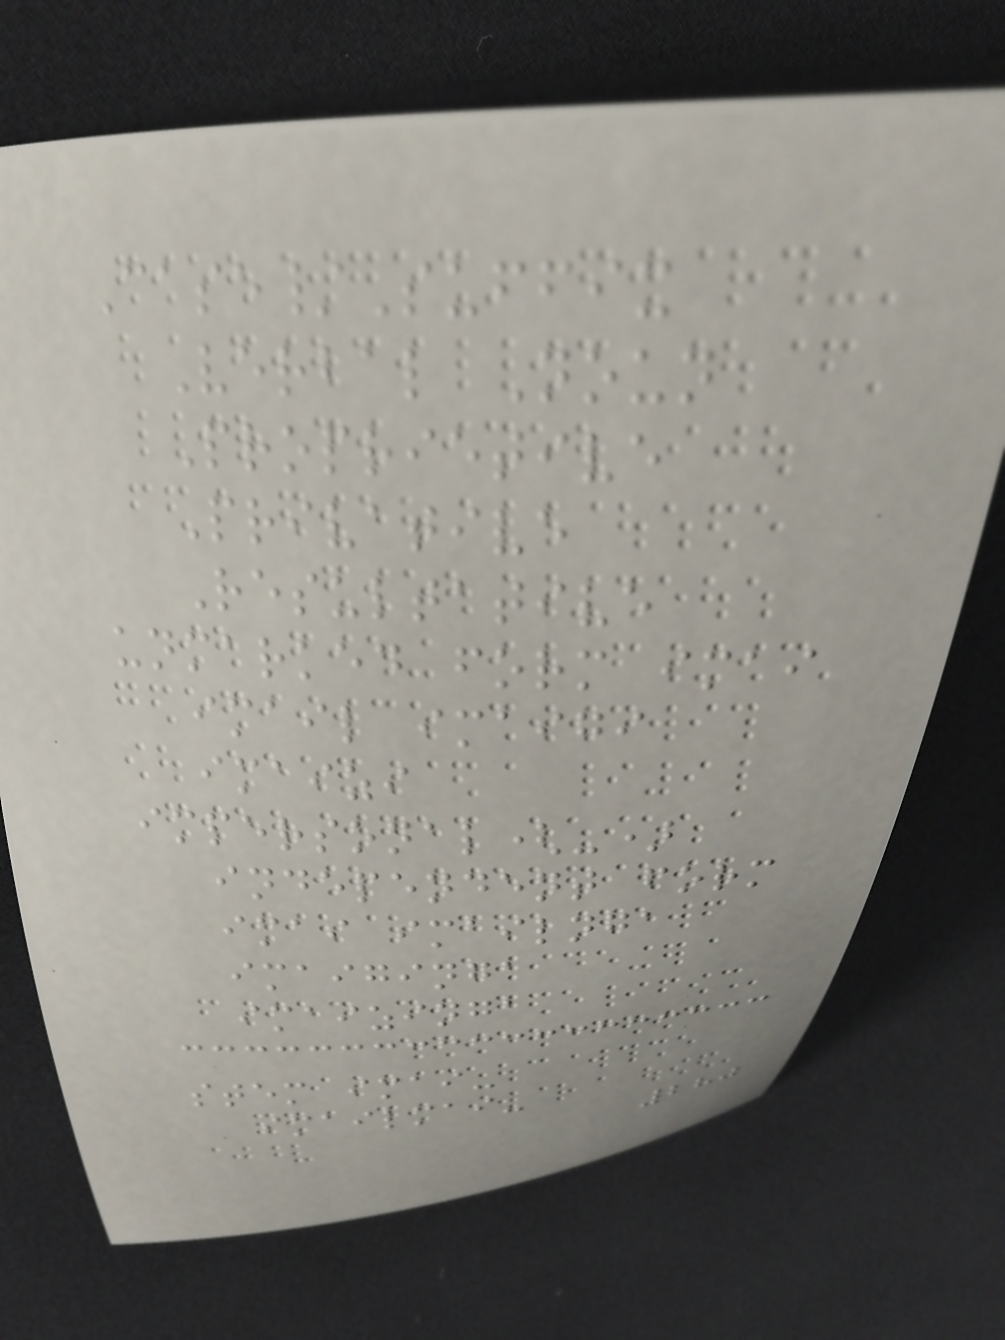Case/Suffix
Verbal Noun
Proprietive
Privative
Resultative
unmarked form imai
imail imaigi
imaizi
impersonal(-)
independent form
imai imailnga
imaiginga
imaizinga
stem imai-
imailmai-
280
